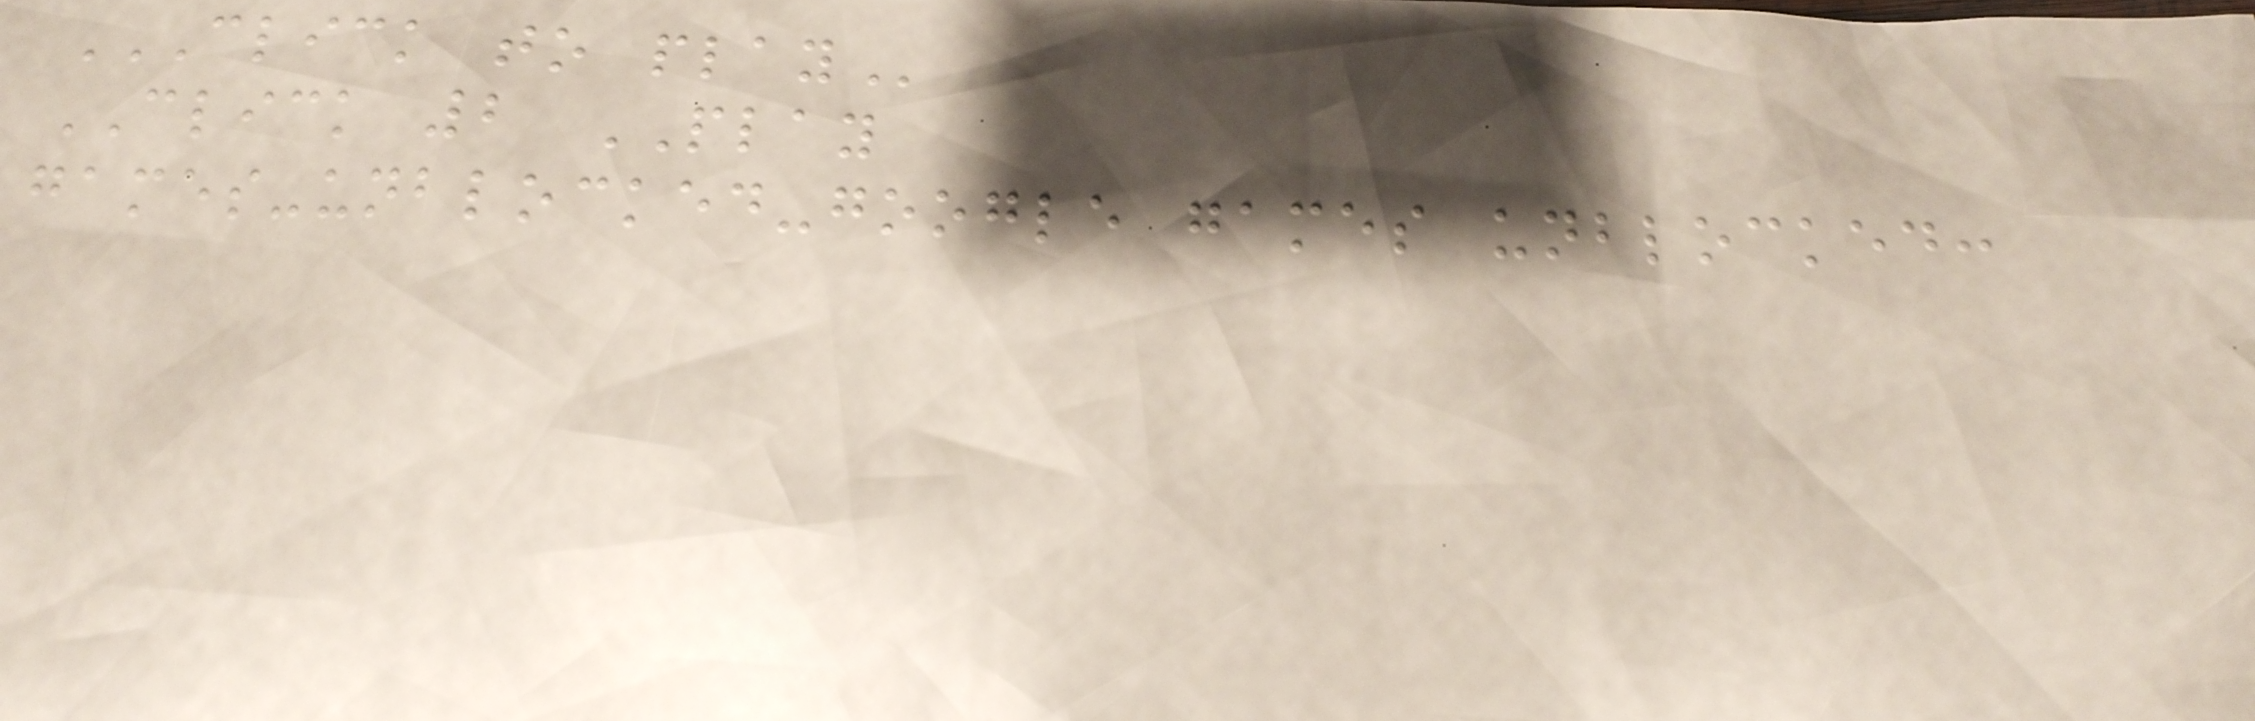CLICK TO PLAY
CLICK 2 PLAY
games-unblocked-google games unblocked:
